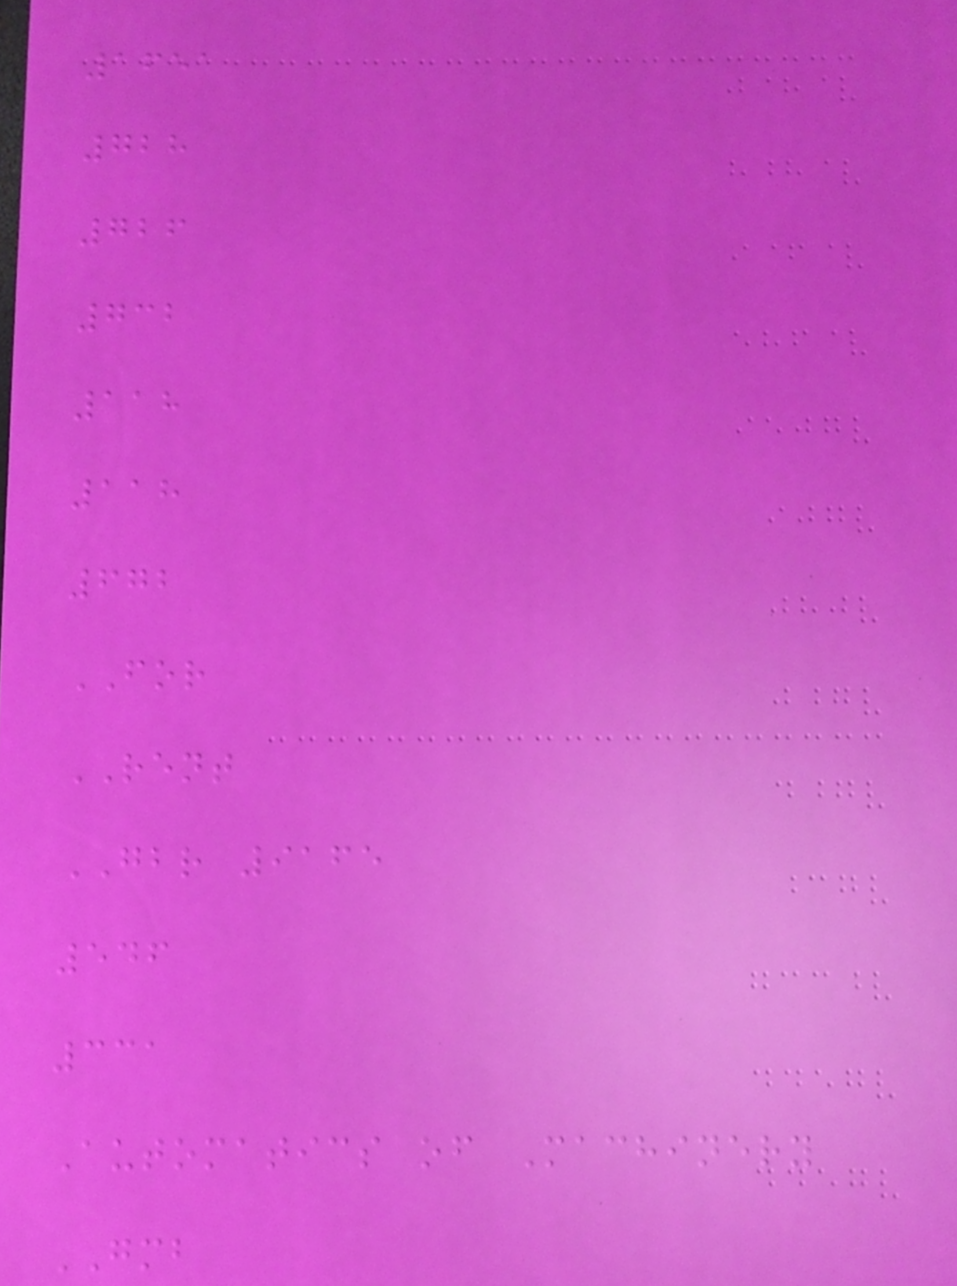1651
728
726
732
118
118
672
FOR
RENT
GBR 9165
546
331
Automatics of Machinery
GMB
